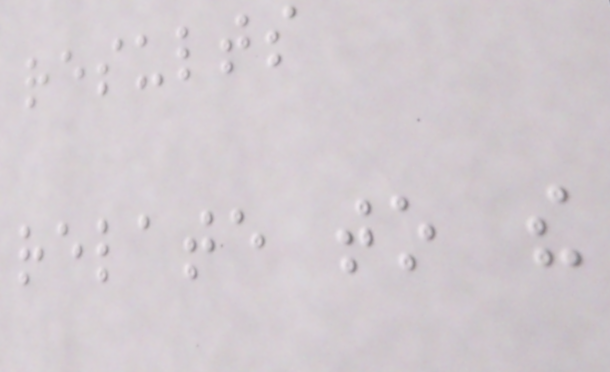results
relate to the
